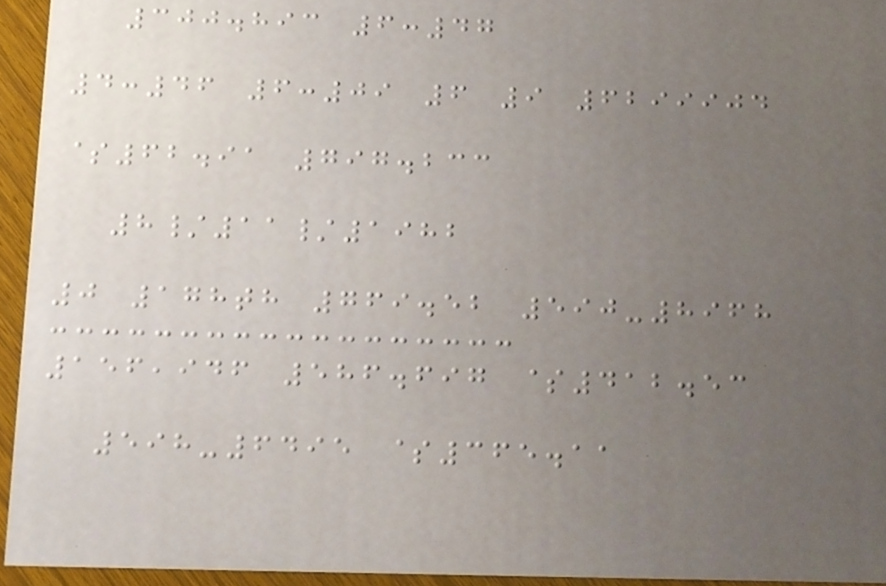300.893 6:47
4:46 6:09 6 9 6299904
$62.91 797.233
8/11/1982
0 178th 769.52 590-8968
156,946 586.697 $412.53
598-6495 $365.11
